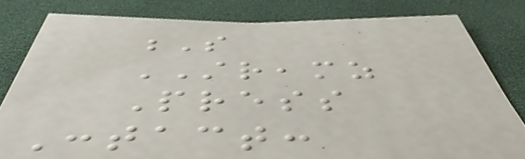S
STREAMZ
Press
Contact:
